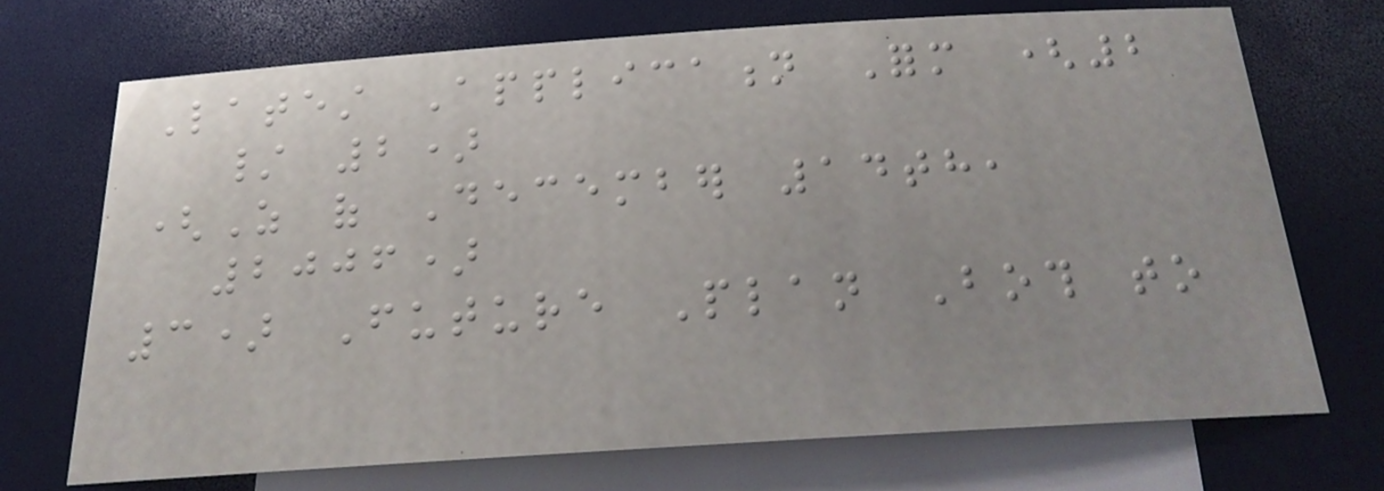Latest Application Form (2
/ 2)
(As of December 14th,
2006)
3) Future Plan Both to
